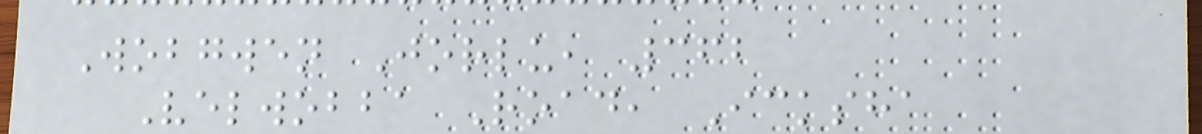Wobgwen Jorlu, 362
Velwobba Road, Icksha
